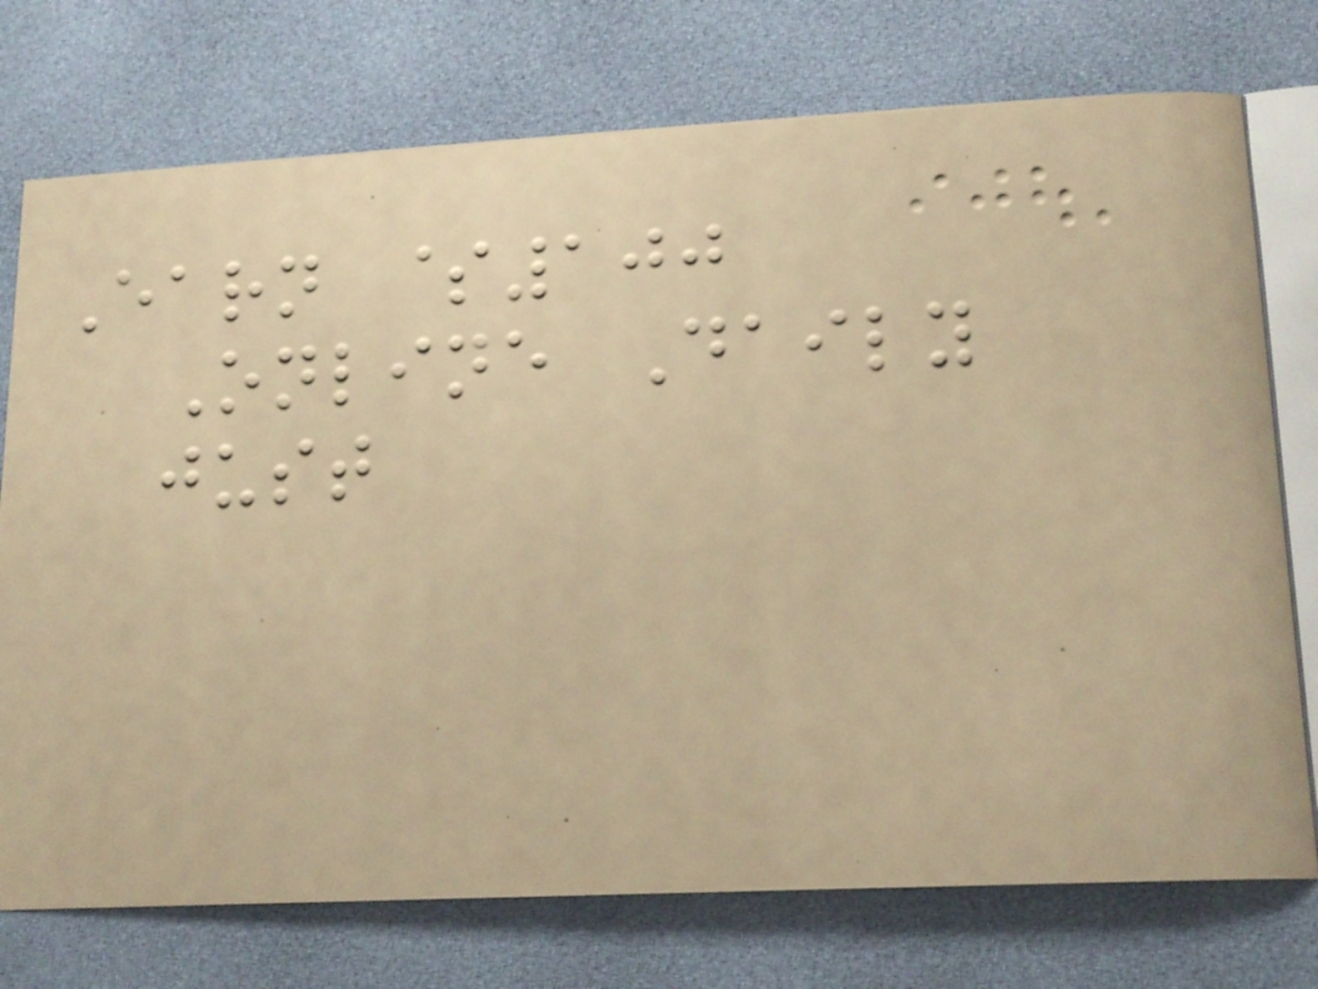Earn $100
Online Daily
just
